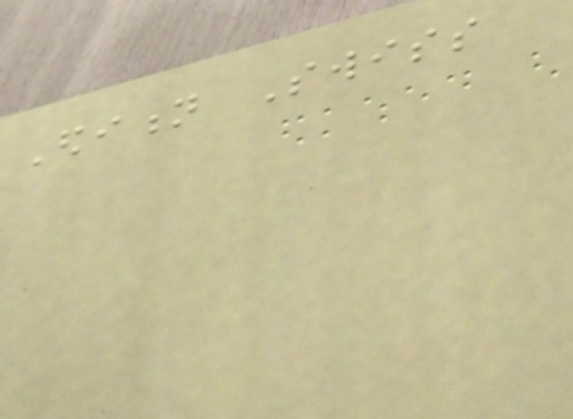Edition Swiss
